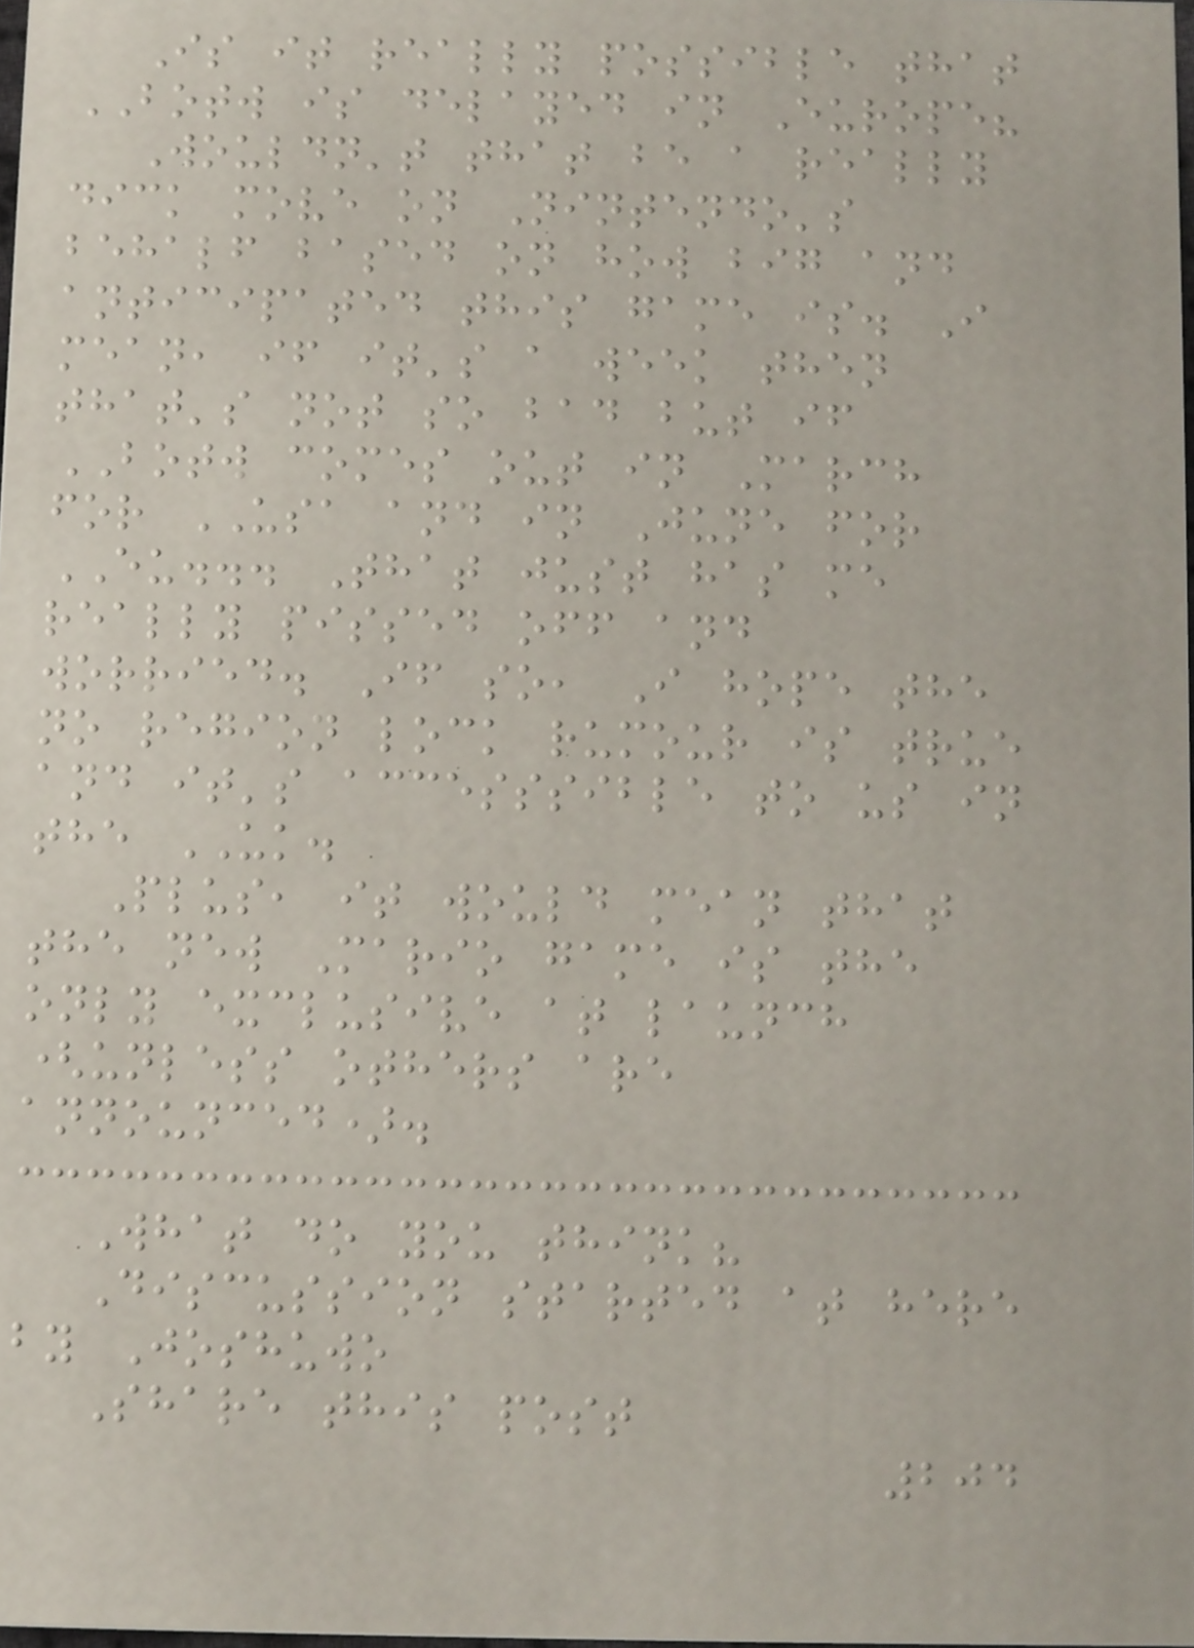Is it really possible that
BOTW is delayed in Europe?
Wouldn't that be a really
dick move on Nintendo's
behalf based on how big and
anticipated this game is. I
mean, if it's a week then
that's not so bad but if
BOTW comes out in March
for USA and in June for
EU... That just has me
really pissed off and
worried. If so, I hope the
no region lock rumour is true
and it's accesssible to us in
the UK.
Plus, it would mean that
the new Mario game is the
only exclusive at launch
(unless others are
announced).
What do you think?
Discussion started at here
by Joshuwo
Share this post
204
